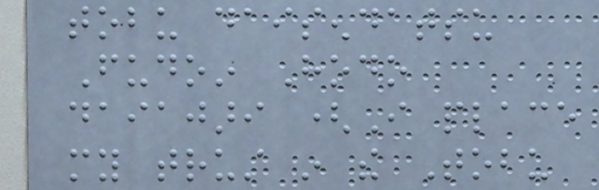tobu daisendatsu
Fudoin Hodo
daiajari (I place
my trust in the Tobu
